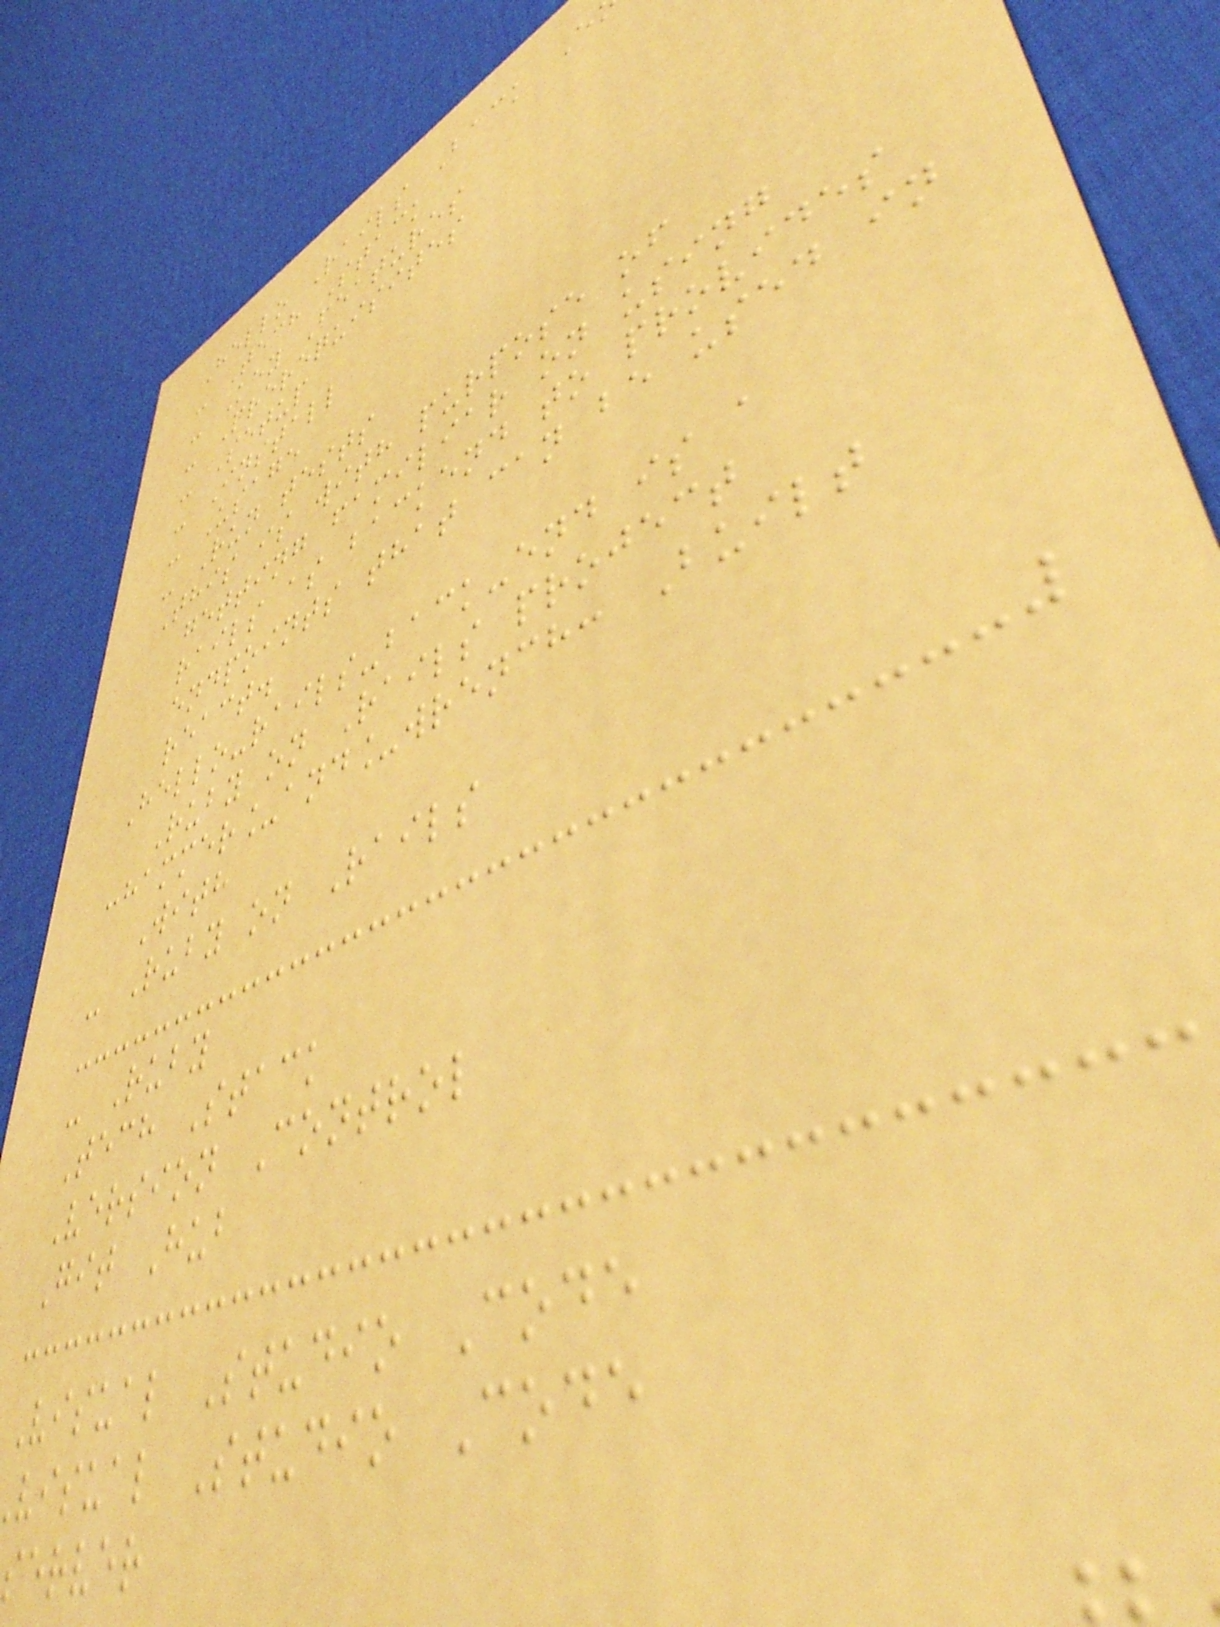Hello Rails Back E
- Tech Stack
- Key Features
- Prerequisites
- Setup
- Install
- Usage
- Run tests
This is with purpose of
getting familiar on using
rails as backend to provides
endpoints that can be used in
react.
Hello-rails-back-end is a
Ruby on Rails project
:hammer_and_wrench: Built
With
- Ruby on Rails
- Ruby
Tech Stack
Version Control
Git Hub
Visual Studio Code
visual Studio Code
server
